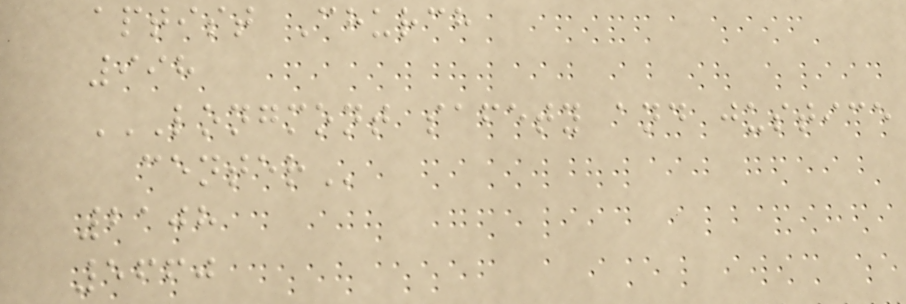aptist Church
998
LONGMONT SAFETY AND JUSTICE
CENTER
2108
5660
